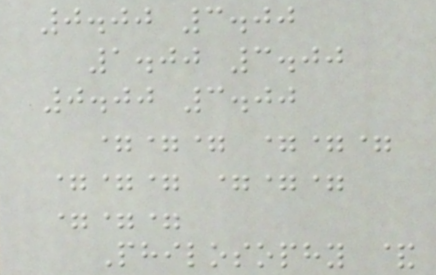0.00 3.00
1.00 3.00
0.00 3.00
=== ===
=== ===
===
Philosophy &
